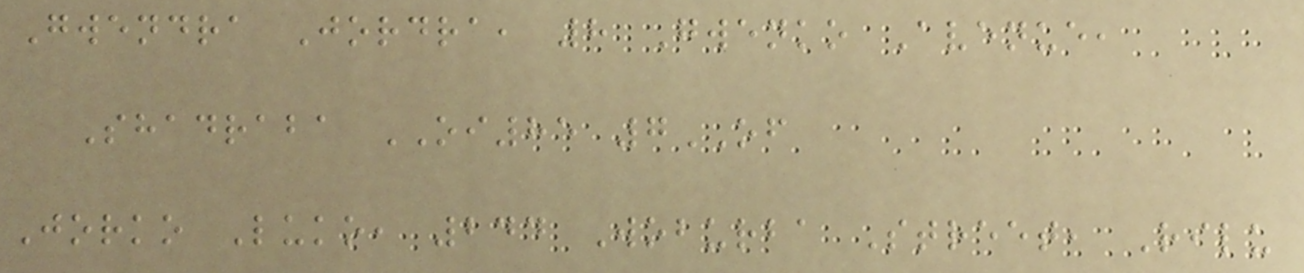Gwendra Jordra, 8 Gwenko Avenue,
Shadraba OI85 7OF
Jorko Luko, 244 Woburba Street, Rilu
